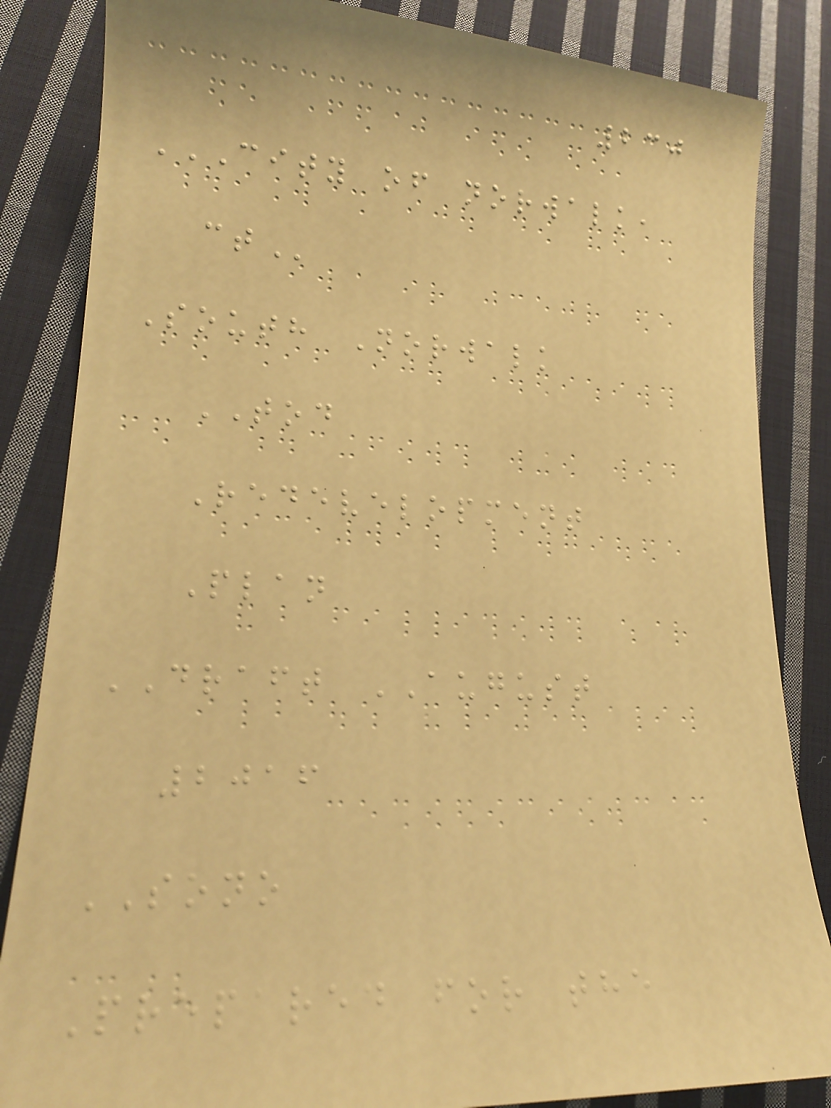230
CITY OF NORWALK,
CT
South Norwalk
TOD
Redevelopment
Plan
DRAFT AUGUST
2016
SONO
Prepared for the
